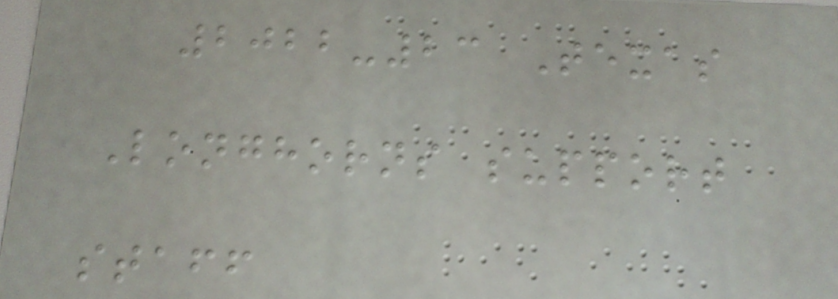2022-23 Texas
Longhorns support
staff
